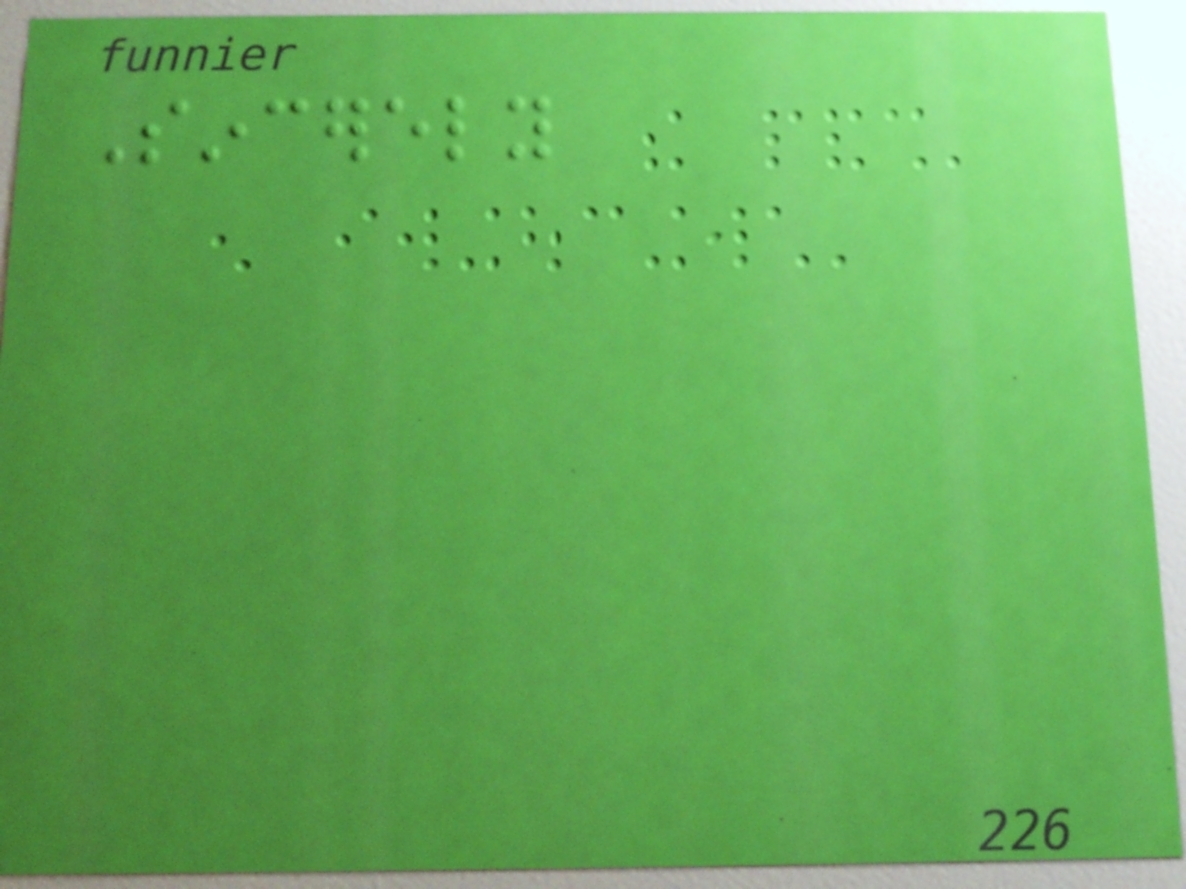Sincerely
